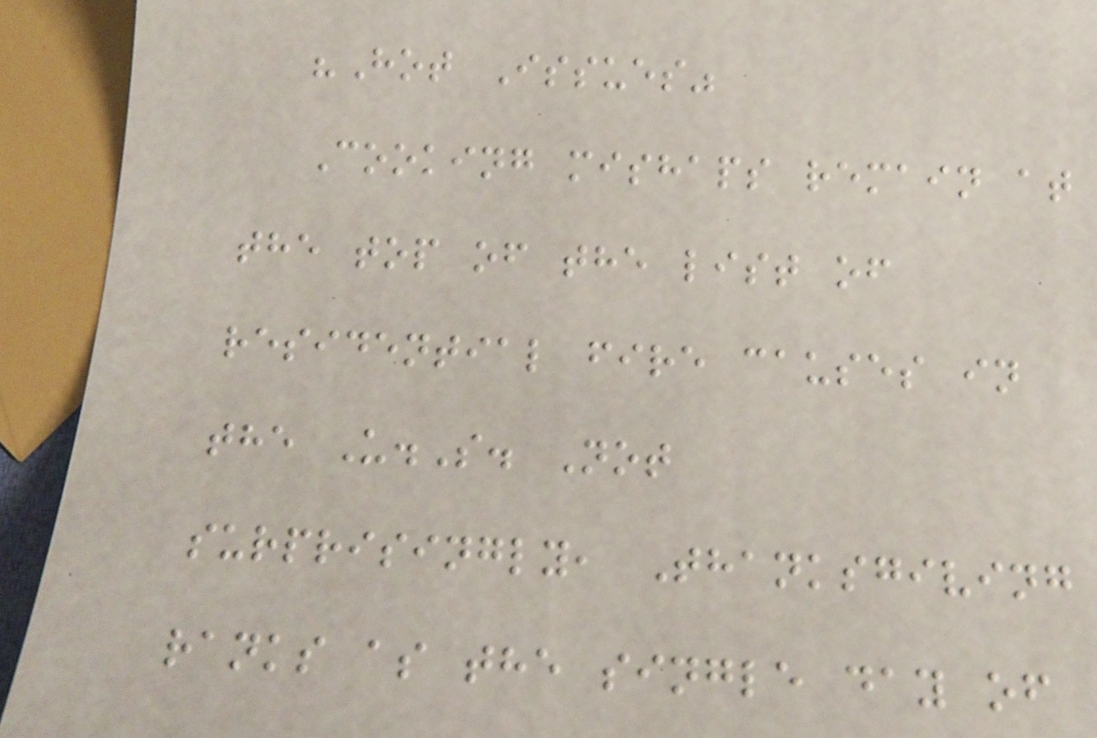"Hot Issues"
Cooking mishaps remain at
the top of the list of
residential fire causes in
the U.S. Not
surprisingly, Thanksgiving
ranks as the single day of
